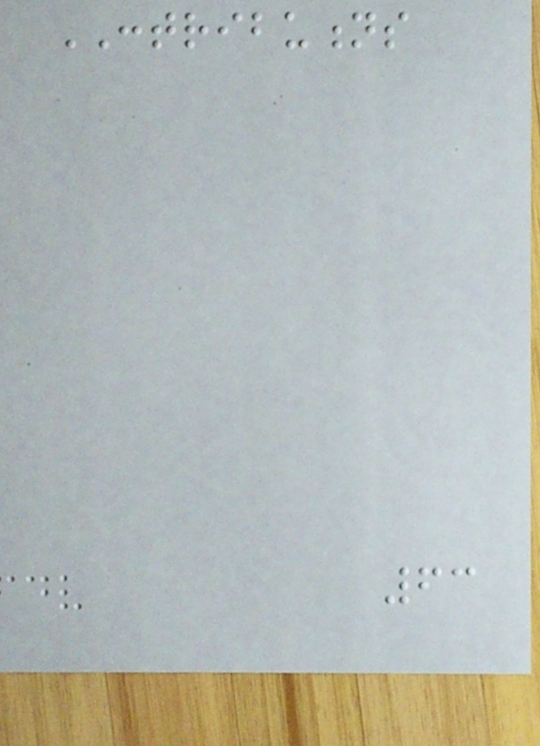CONTRIBUTIONS
63
